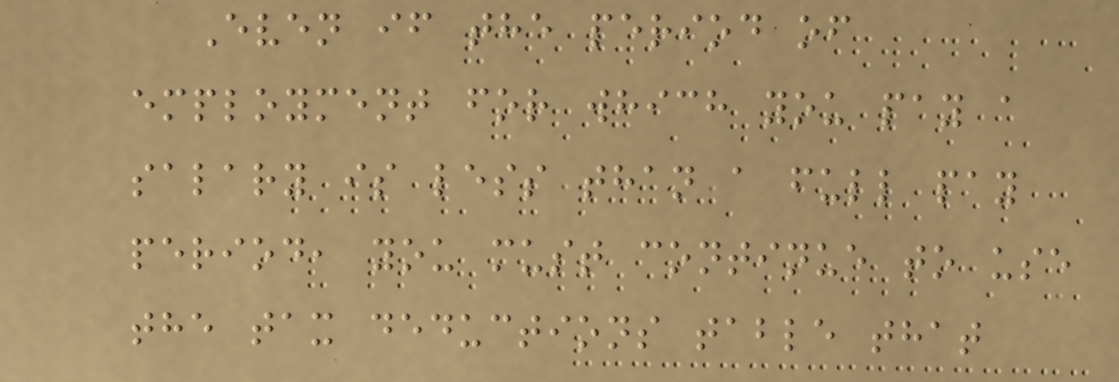Even if the period of
employment for which you pay a
salary is less than a full pay
period, you must continue to use
the tax deductions table that
